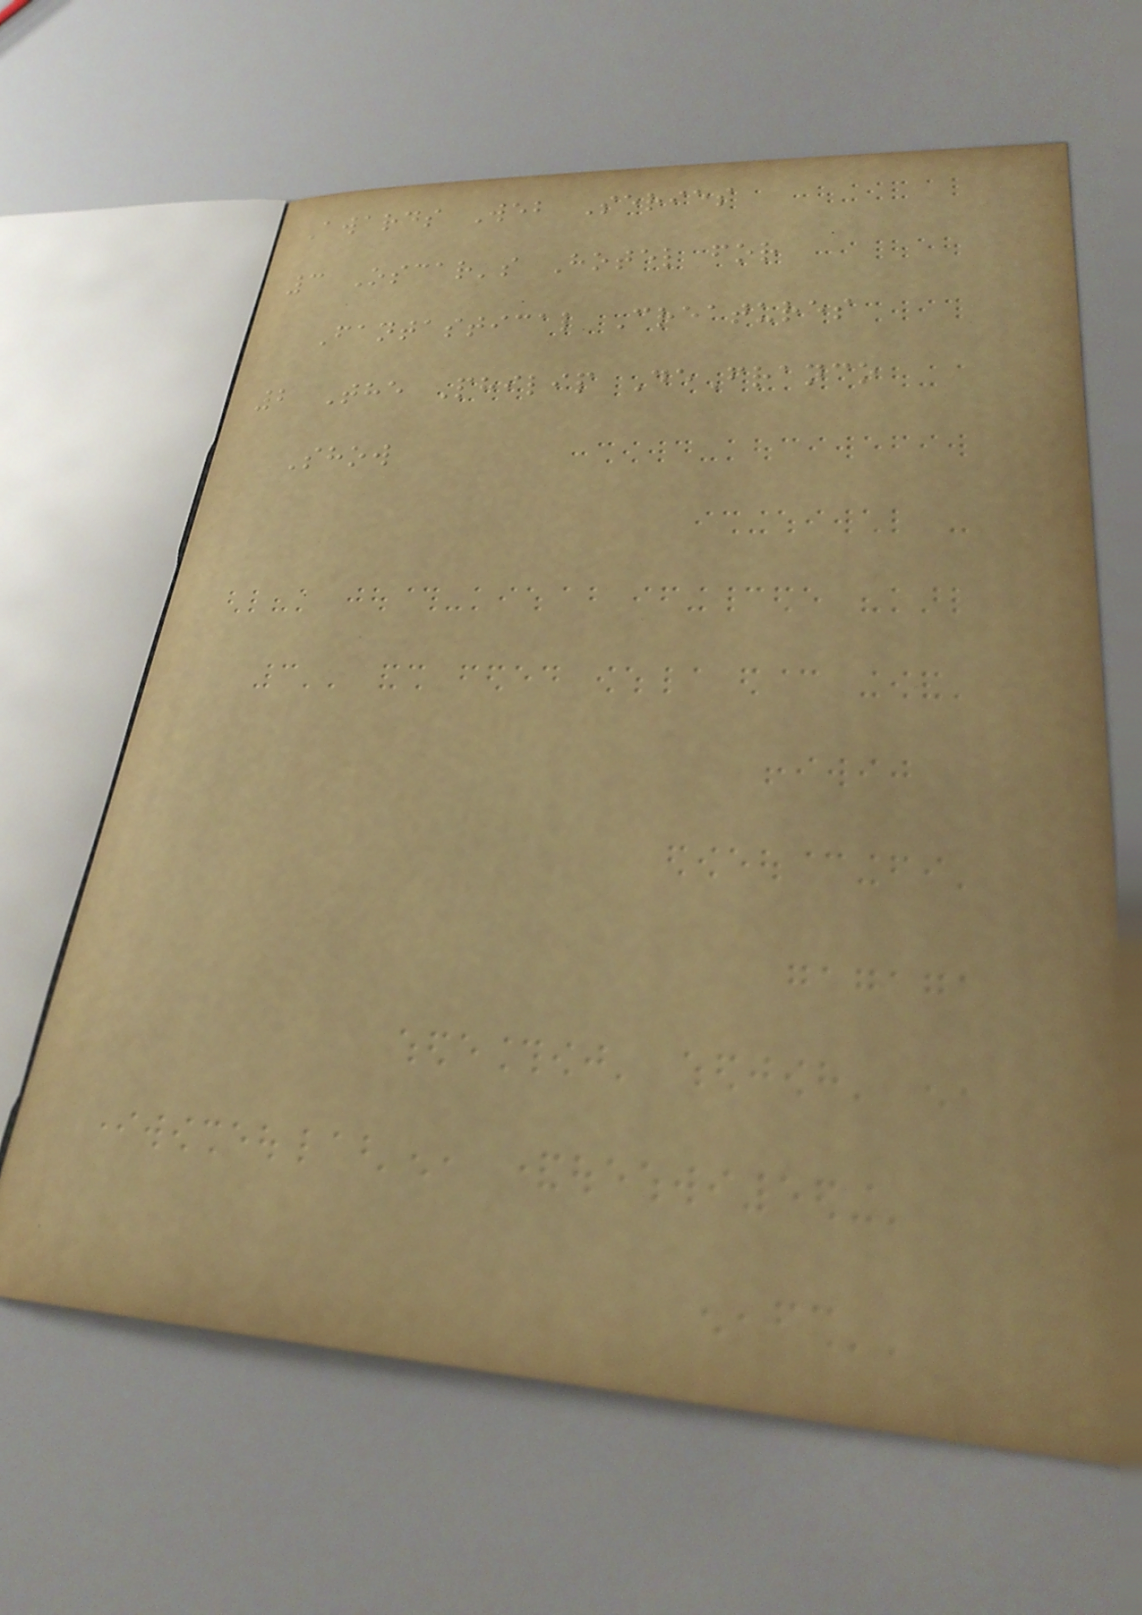Awards Web Series
3 Oscar's Hotel for
Fantastical Creatures
2 The Philip DeFranco
Show
